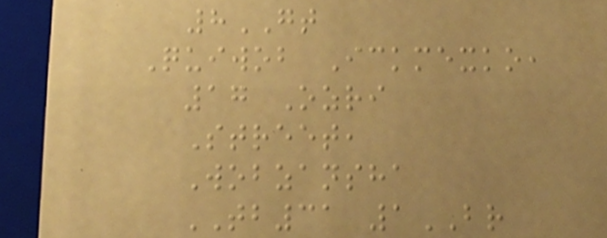8GT
Quiwob Ickmexko,
17 Ozri
Street,
Wobzansha
TB31 1BR
